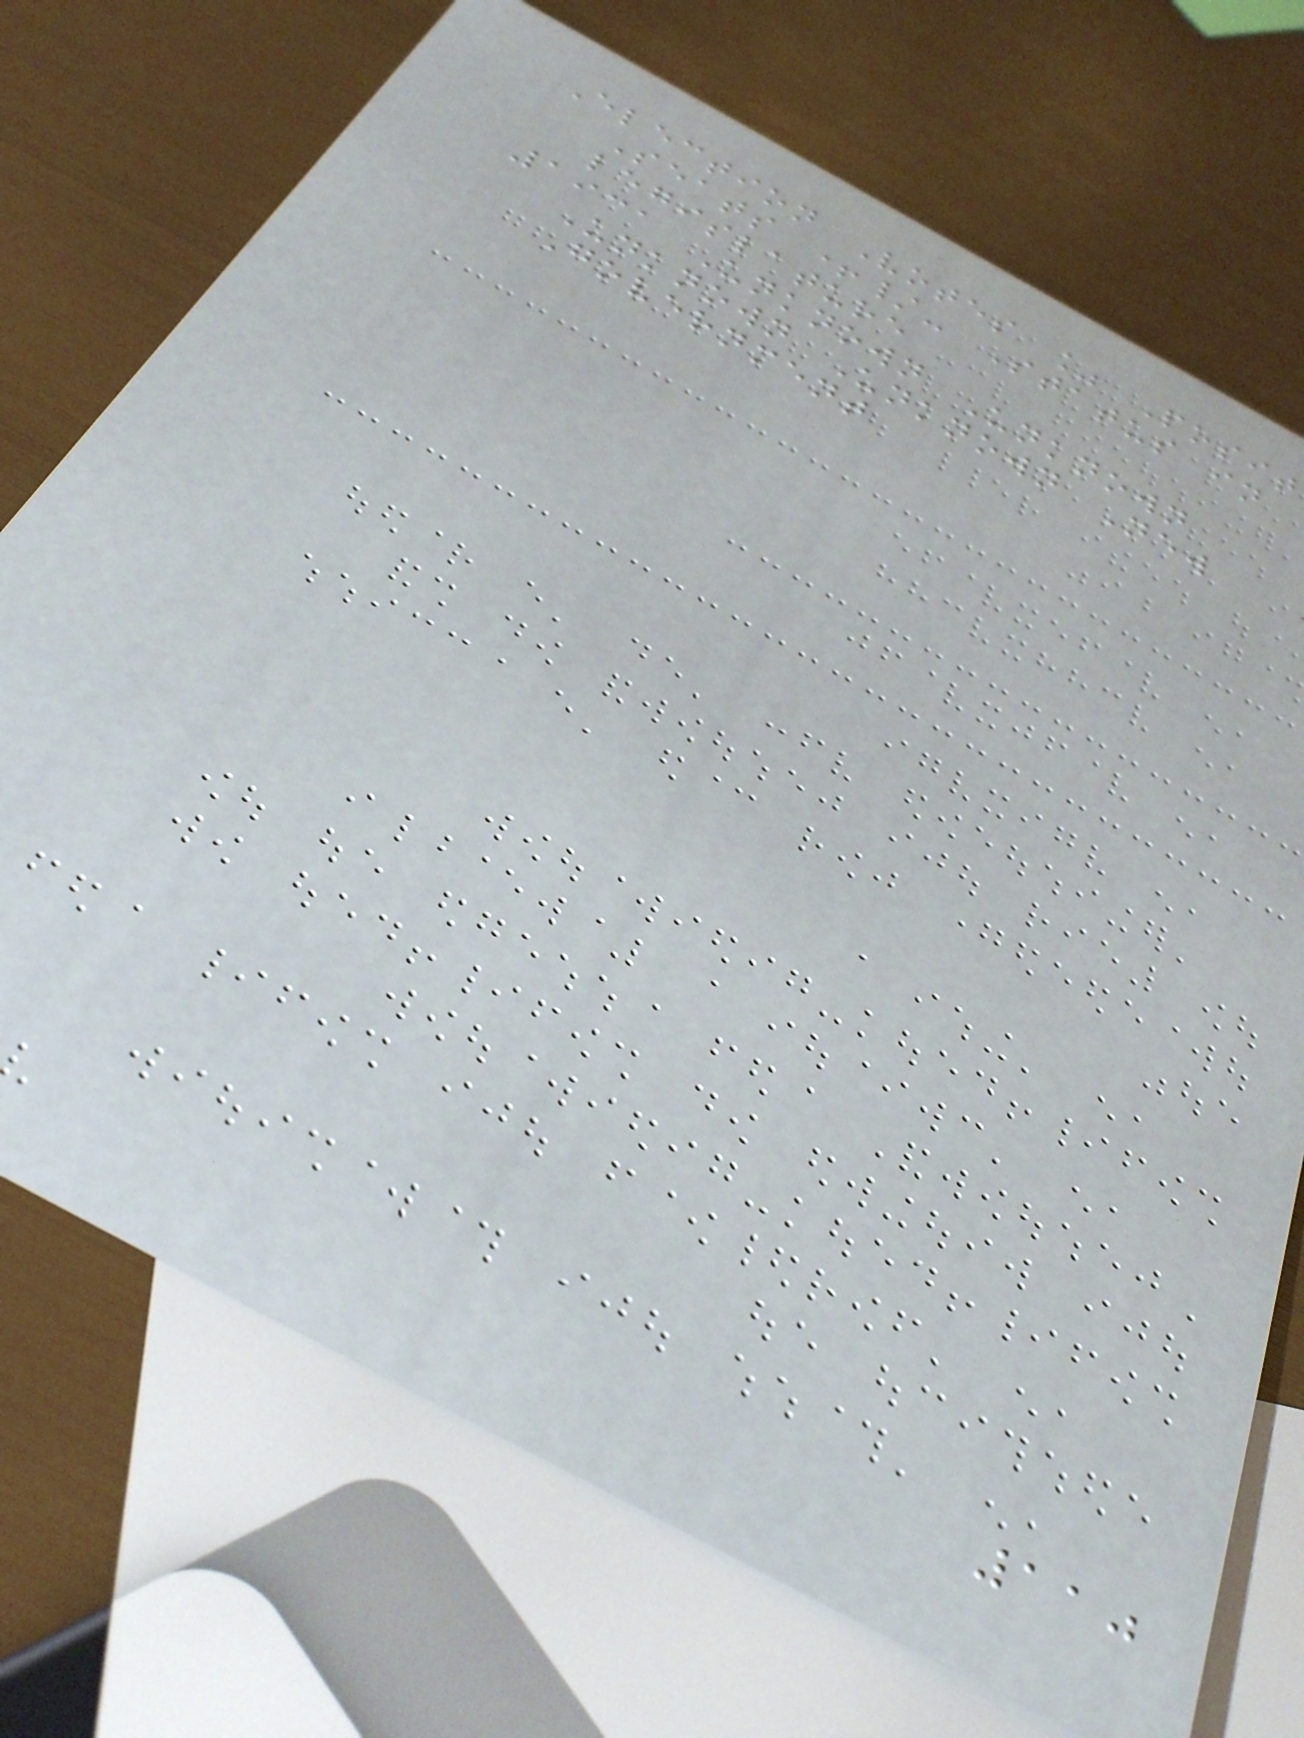Election Votes % Posit
Seats +/- Status in
legislature
1931 Unknown Unknown
Unknown Unknown New
Government
110
